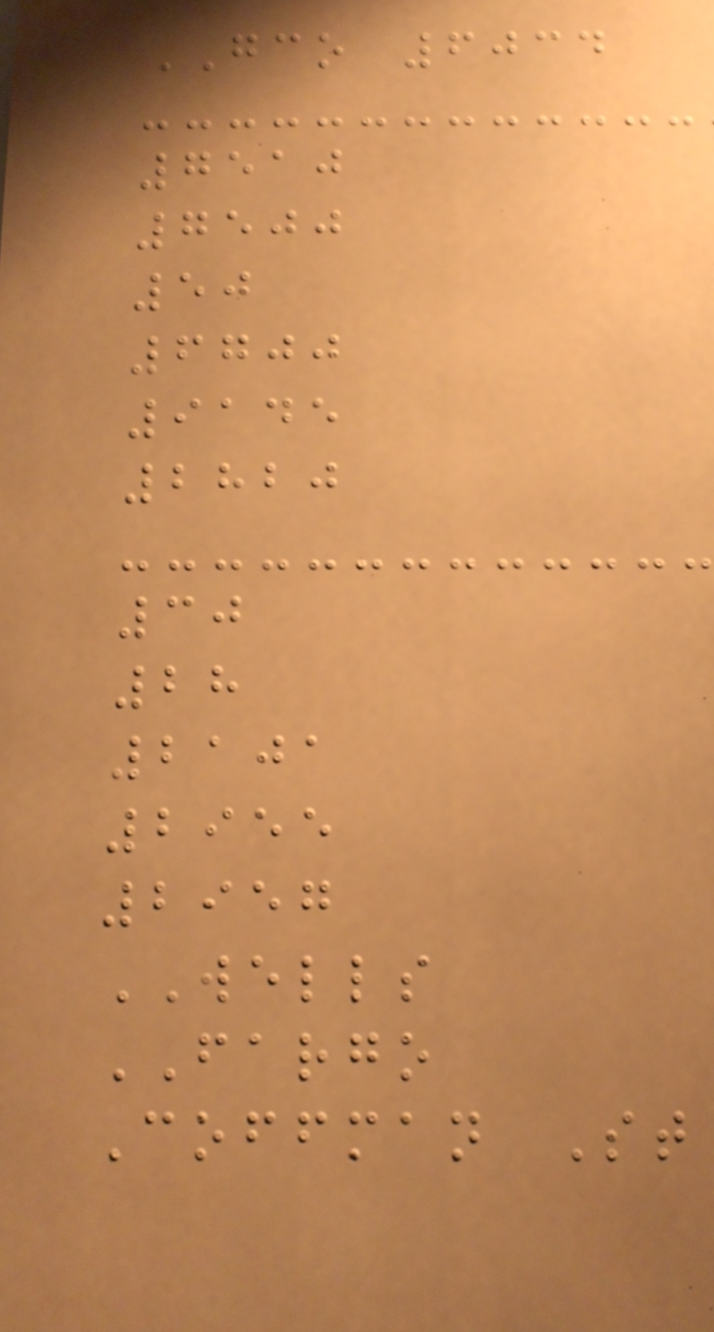GCO 6034
7510
7500
50
6700
9145
2820
30
28
2101
2955
2957
WELLS
FARGO
Coffman St
